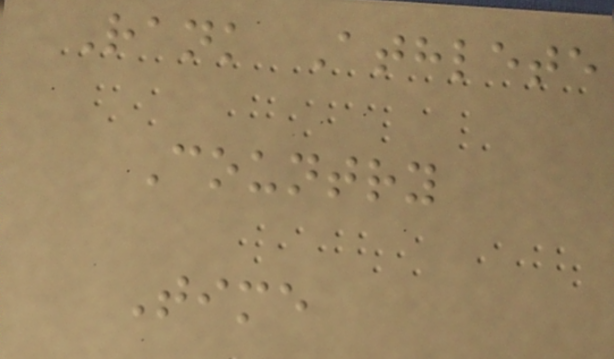Rank Athlete
Country
Time
